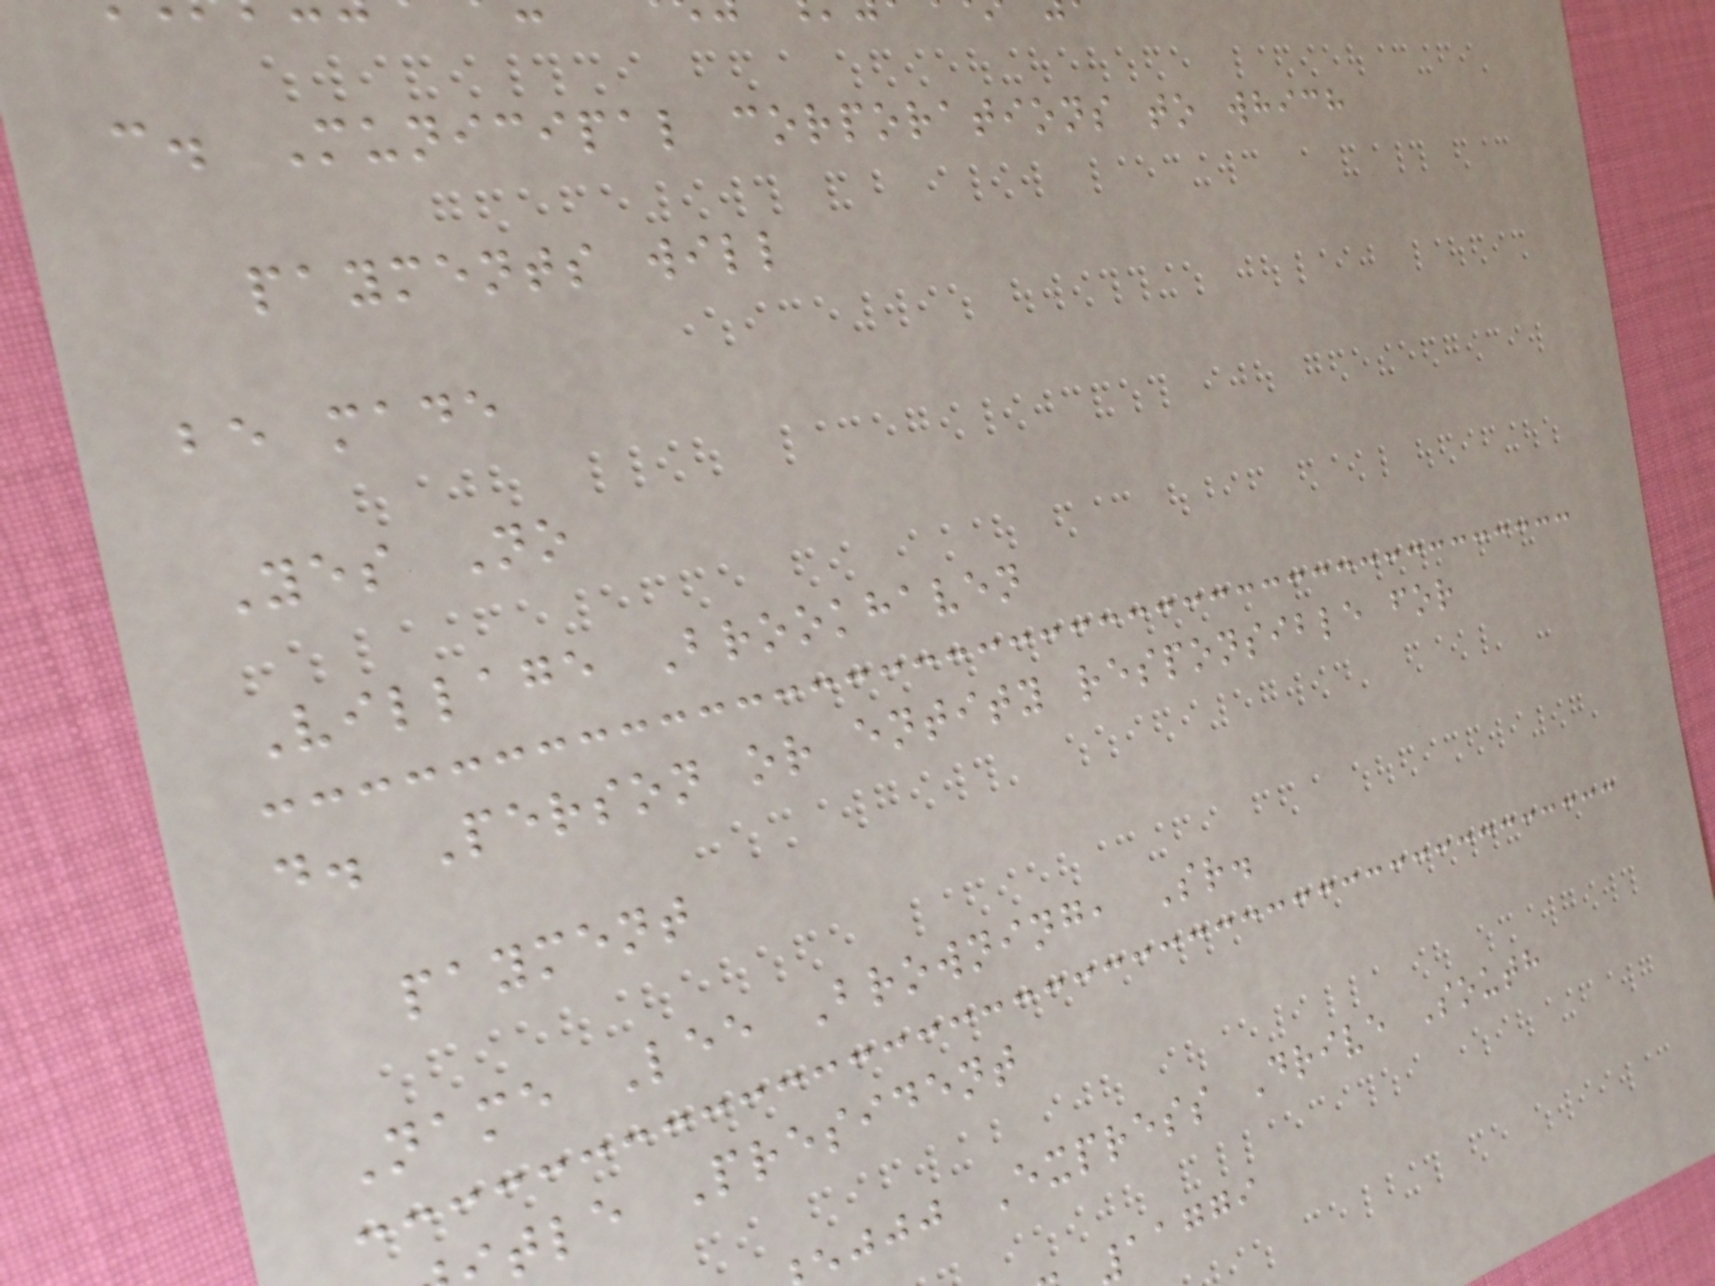c. Municipal corporations to which
payments will
be made
Yes No
Village Brookhaven
d. Person or entity responsible for
payment
Name Lee Browning, Sr.
tle President
jjj Express Drive South
11779
